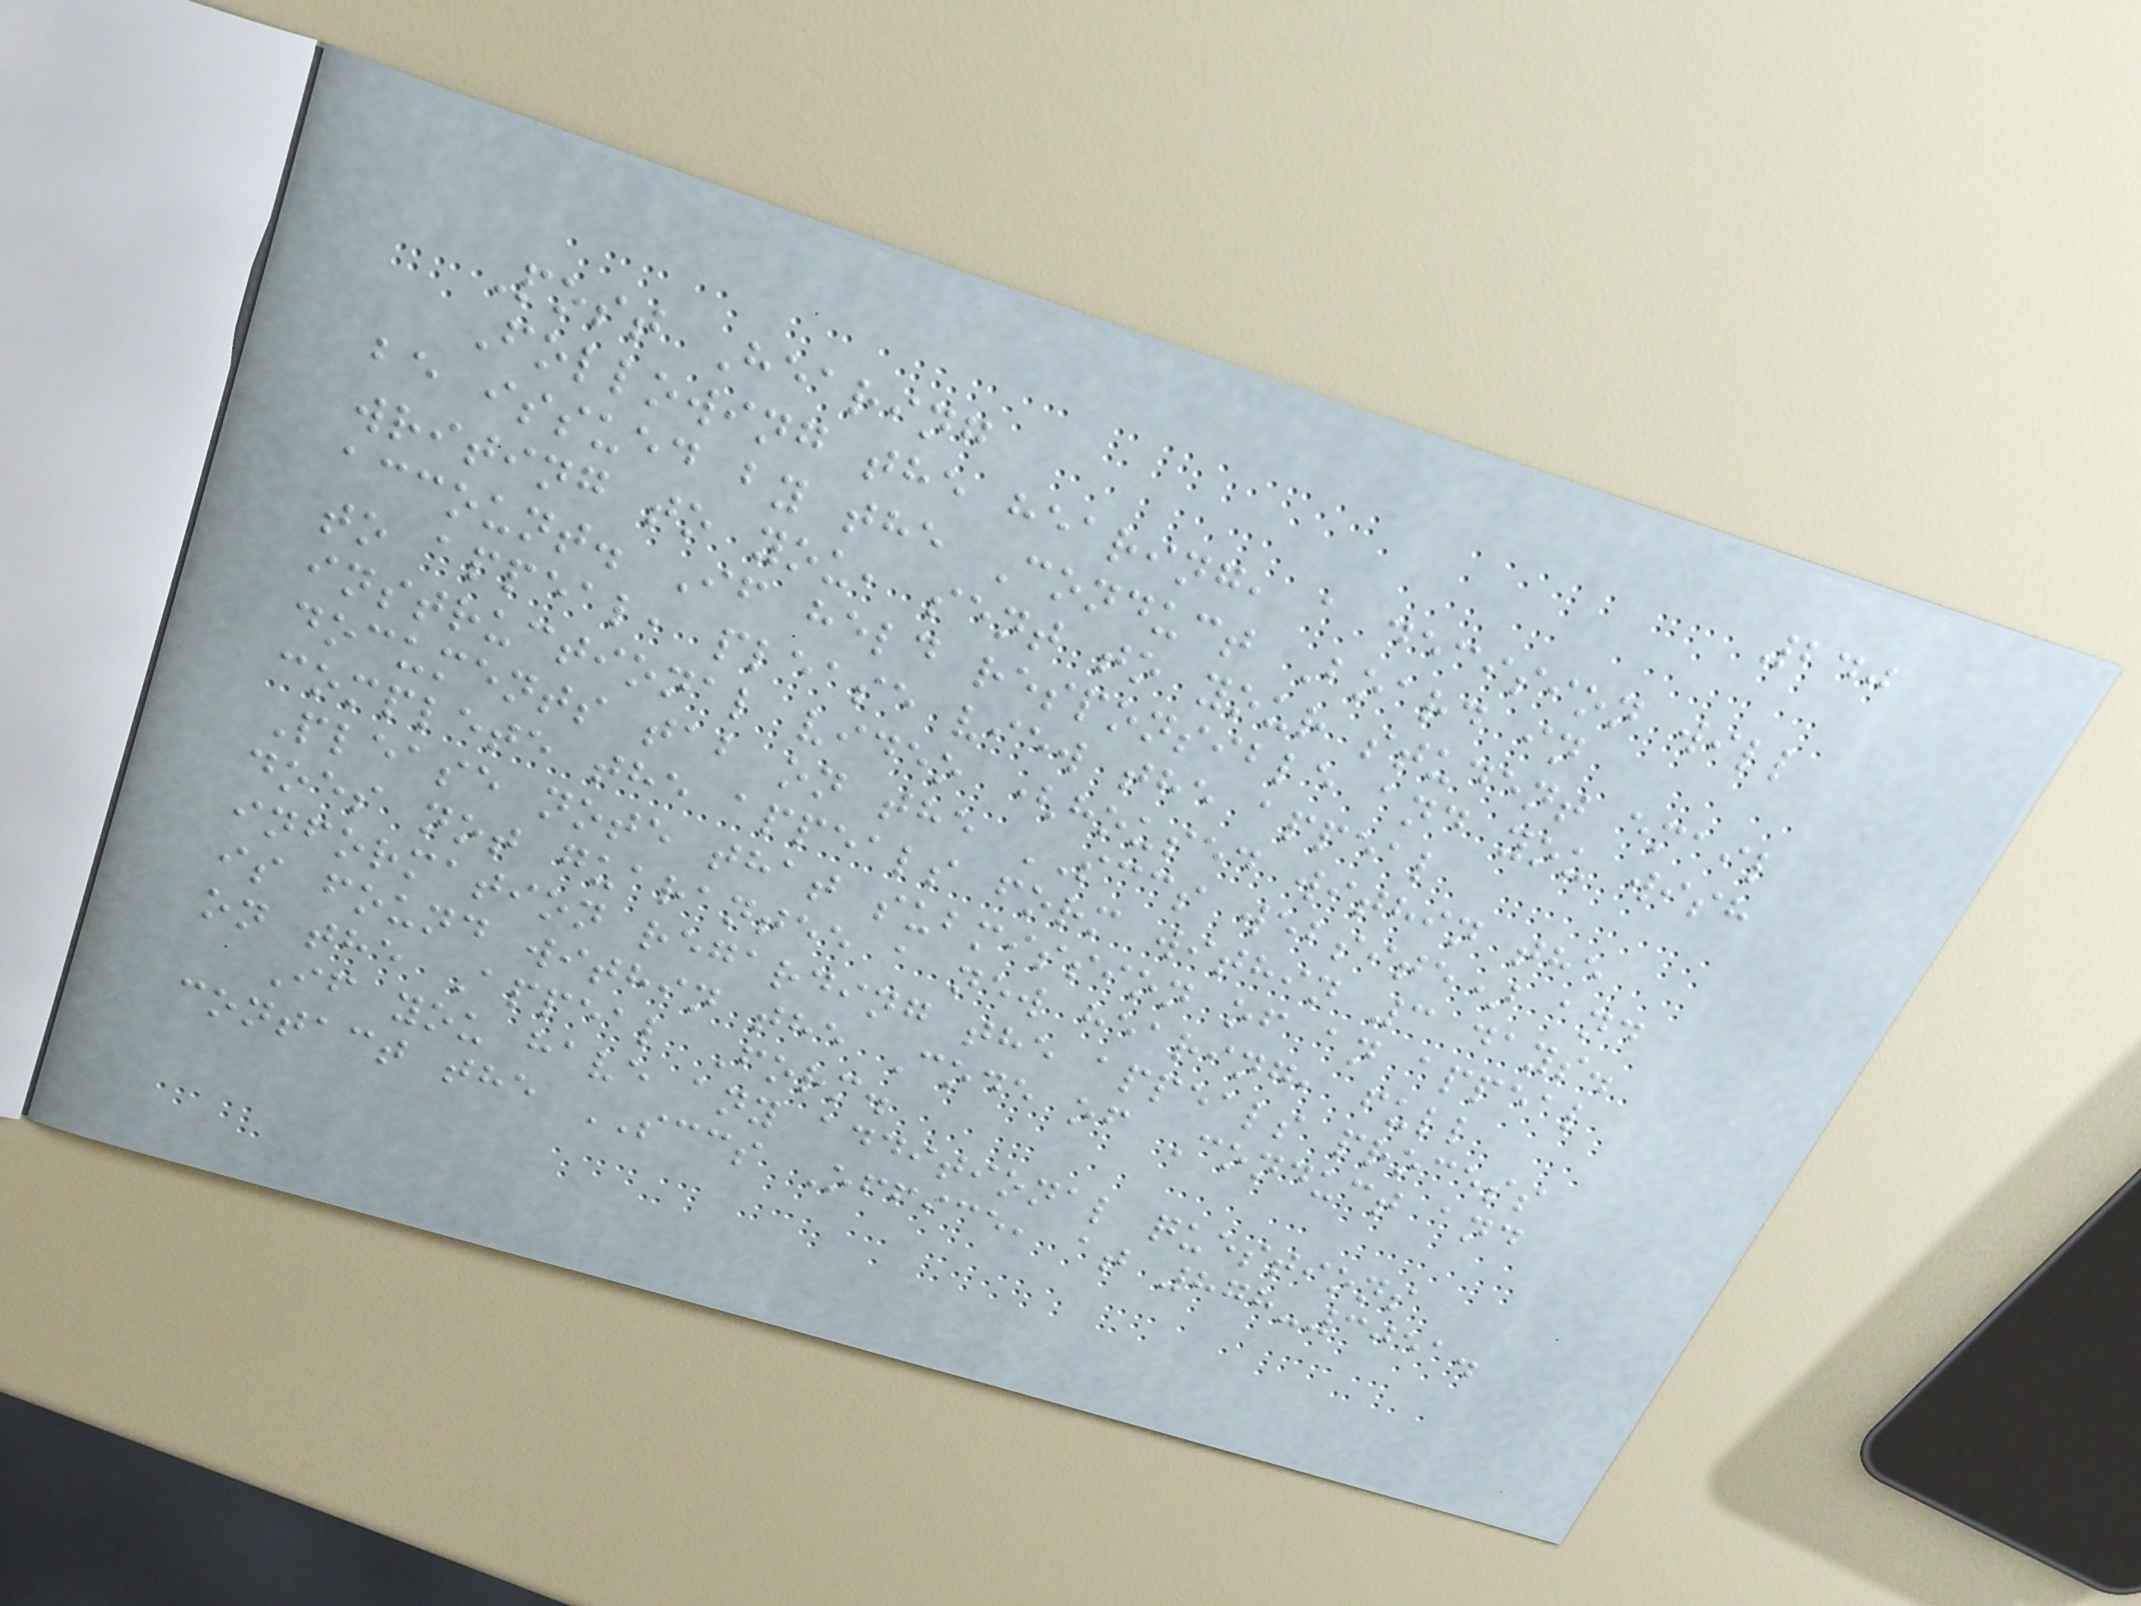240
Post Hearing
Following the hearing, a decision will
be issued by the Conduct Board in
writing to you, sent to your student email
account. If held responsible and you wish
to appeal, please view the appeal
instructional video (housed within the
documents tab on the SCCS website) and
complete the appeals form within 3 days.
Please note that submission of an appeal
does not guarantee a new hearing, full
information regarding the appeals process
is found within the Code of Conduct and
on the Appeal Form.
If you have any additional questions
contact the SCCS Office, at 878-3051.
